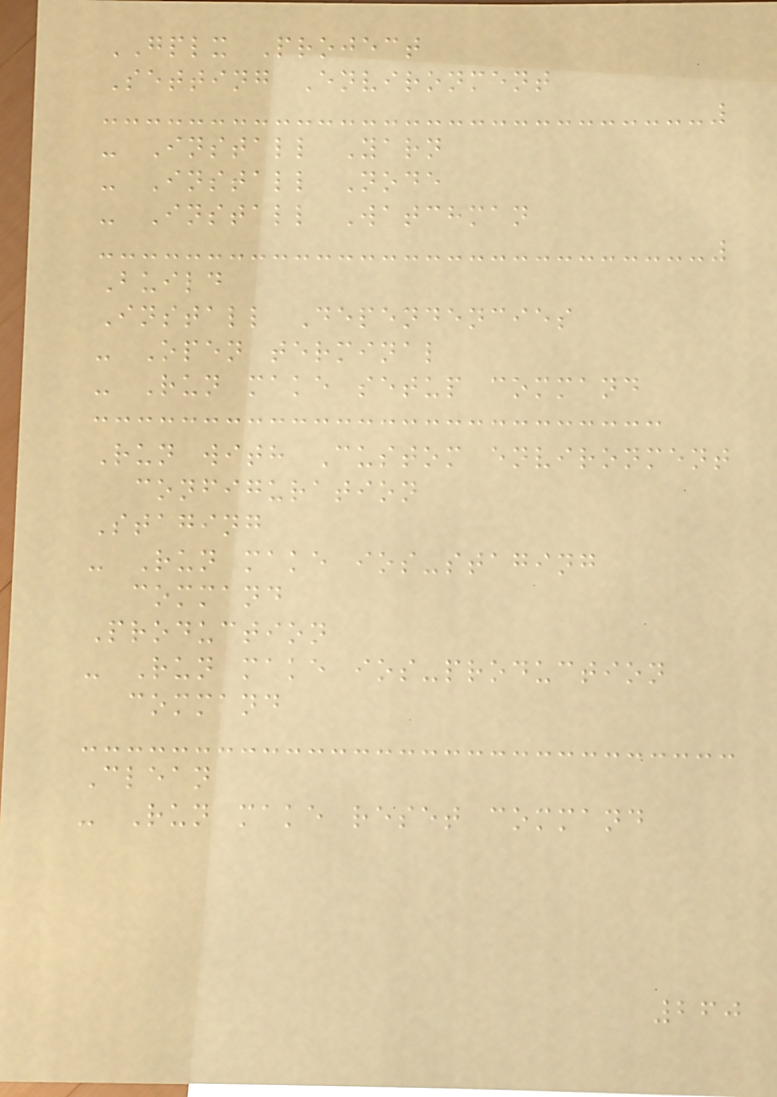GPLX Project
Setting Environment
- Install Yarn
- Install Node
- Install Watchman
Build
Install Dependencies
- Open terminal
- Run make setup command
Run with Custom environment
configuration
Staging
- Run make ios-staging
command
Production
- Run make ios-production
command
Clean
- Run make reset command
260
